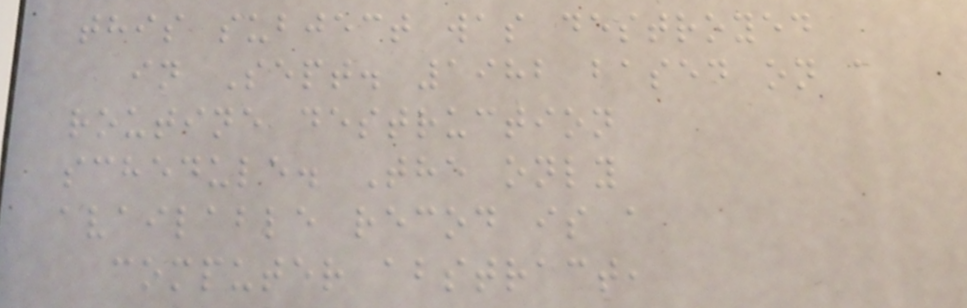this subject was destroyed
in Sept. 1982 based on a
routine destruction
schedule. The only
available recod is a
computer abstract,
